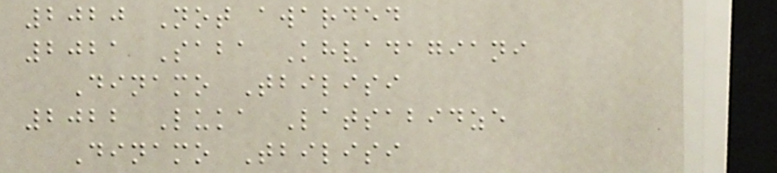2020 Not awarded
2021 Saba Khvadagiani
Dinamo Tbilisi
2022 Luka Latsabidze
Dinamo Tbilisi
